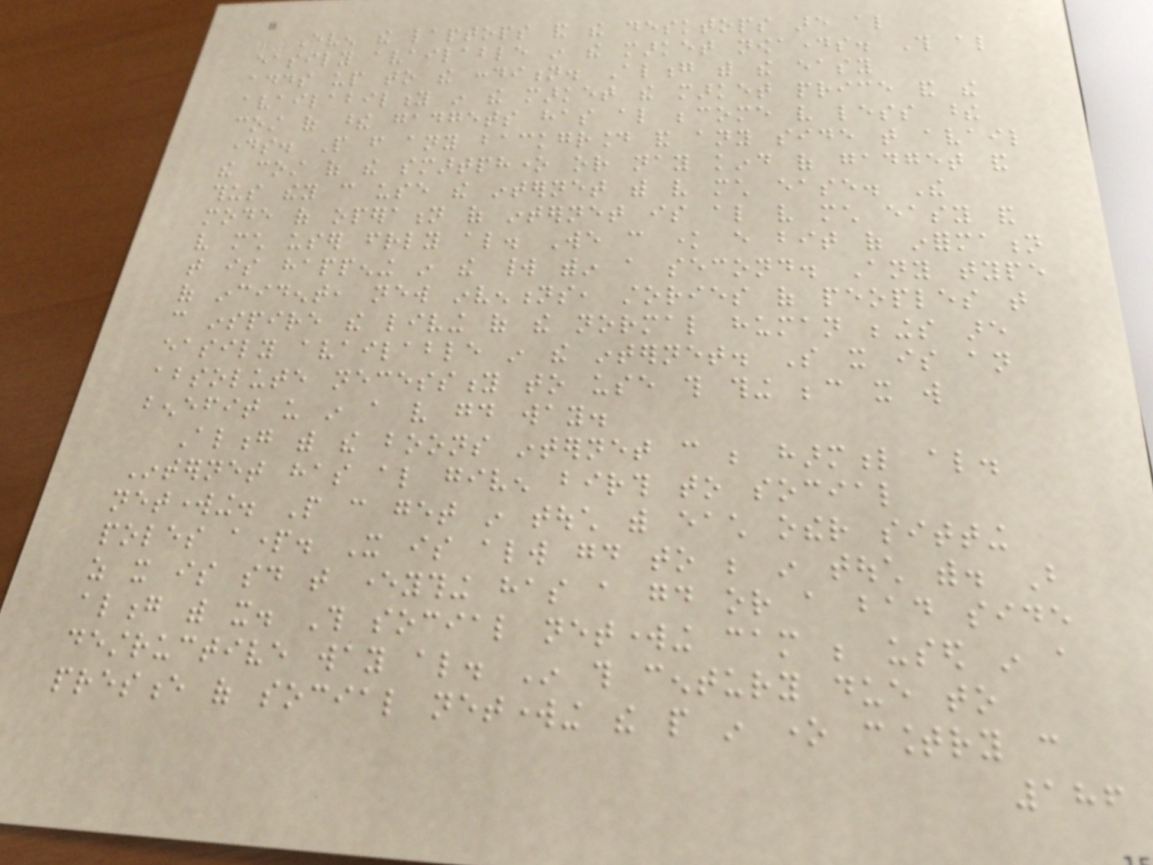Even the laptops and the desktops are also
easily available in the market nowadays. This also
adds up to the condition. Along with the easy
availability in the market the market price and the
cost of these gadgets has also become very less these
days. People from any background and any side that avail
the cost of the smartphone or nay kind of gadget and
thus they can use the internet with very much ease. The
mode of operation of internet is also very much easy and
very much user friendly also. We can know every bit of information
that is happening in the world within a second. Any type
of incident, new inventions, stories of peoples that
can inspire the living of the normal human beings are
easily available in the internet. So it is an
absolute necessity to use this thing because it will
benefit us in a very good way.
Along with the boons internet can be harmful also.
Internet has also given birth to social
networking. People can get in touch with each other sitting
poles apart. It is always good to be in touch with. But
as it is said that everything has a good or a bad side
along with it. This social networking cam be used in a
destructive way also. In this century due to
presence of social networking the people in one country can
186
